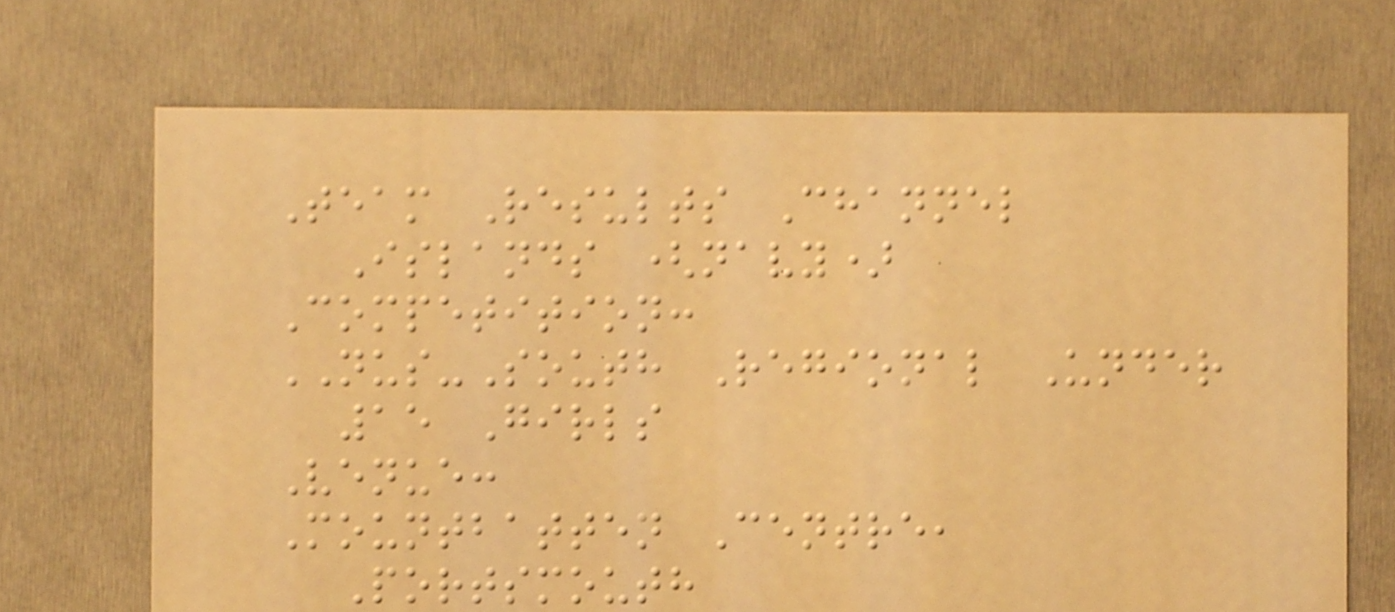Team Results Channel
Islands (navy)
Competition:
NUS-South Regional Under
15 Girls
Venue:
Mountbatten Centre,
Portsmouth
